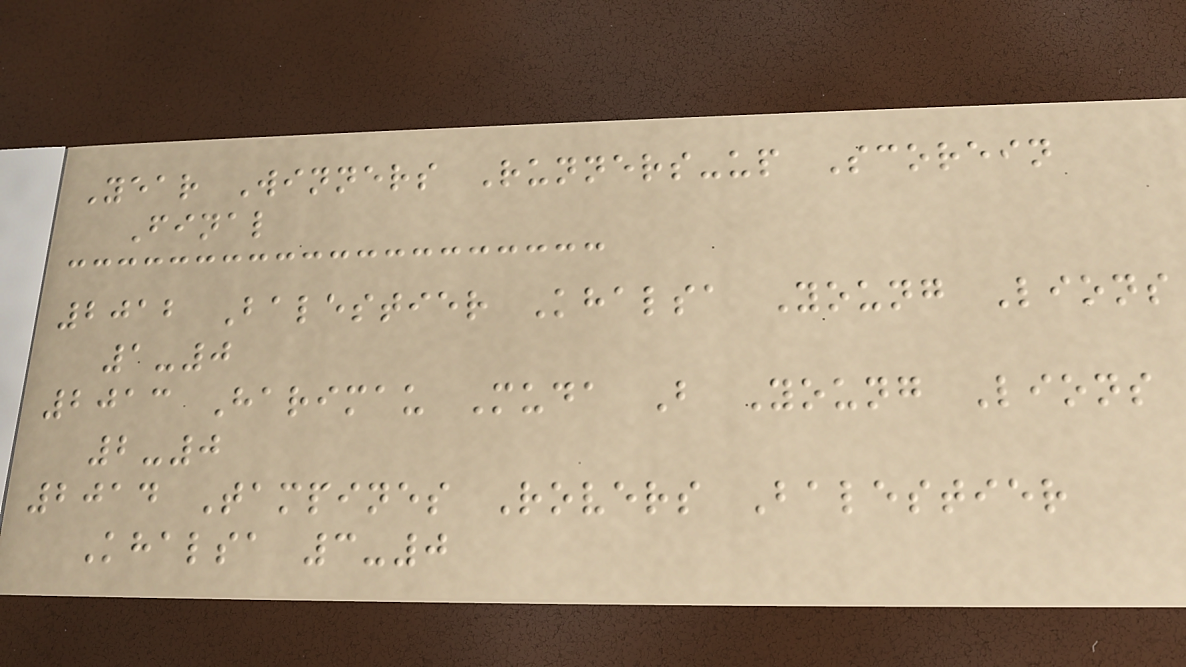Year Winners Runners-up Scorein
Final
2012 Balestier Khalsa Young Lions
1-0
2013 Harimau Muda B Young Lions
2-0
2014 Tampines Rovers Balestier
Khalsa 3-0
